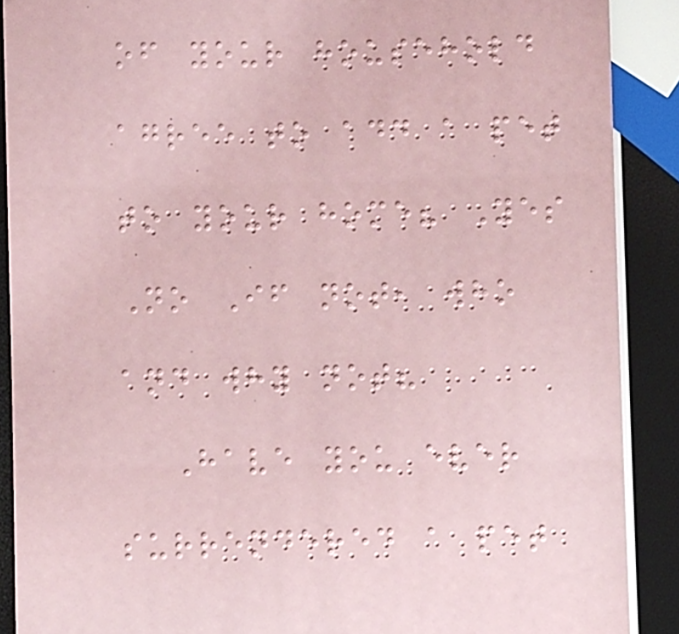of your household
agree to add a pet
to your home? Yes
No If not, who
and why not?
Have you ever
surrendered a pet
